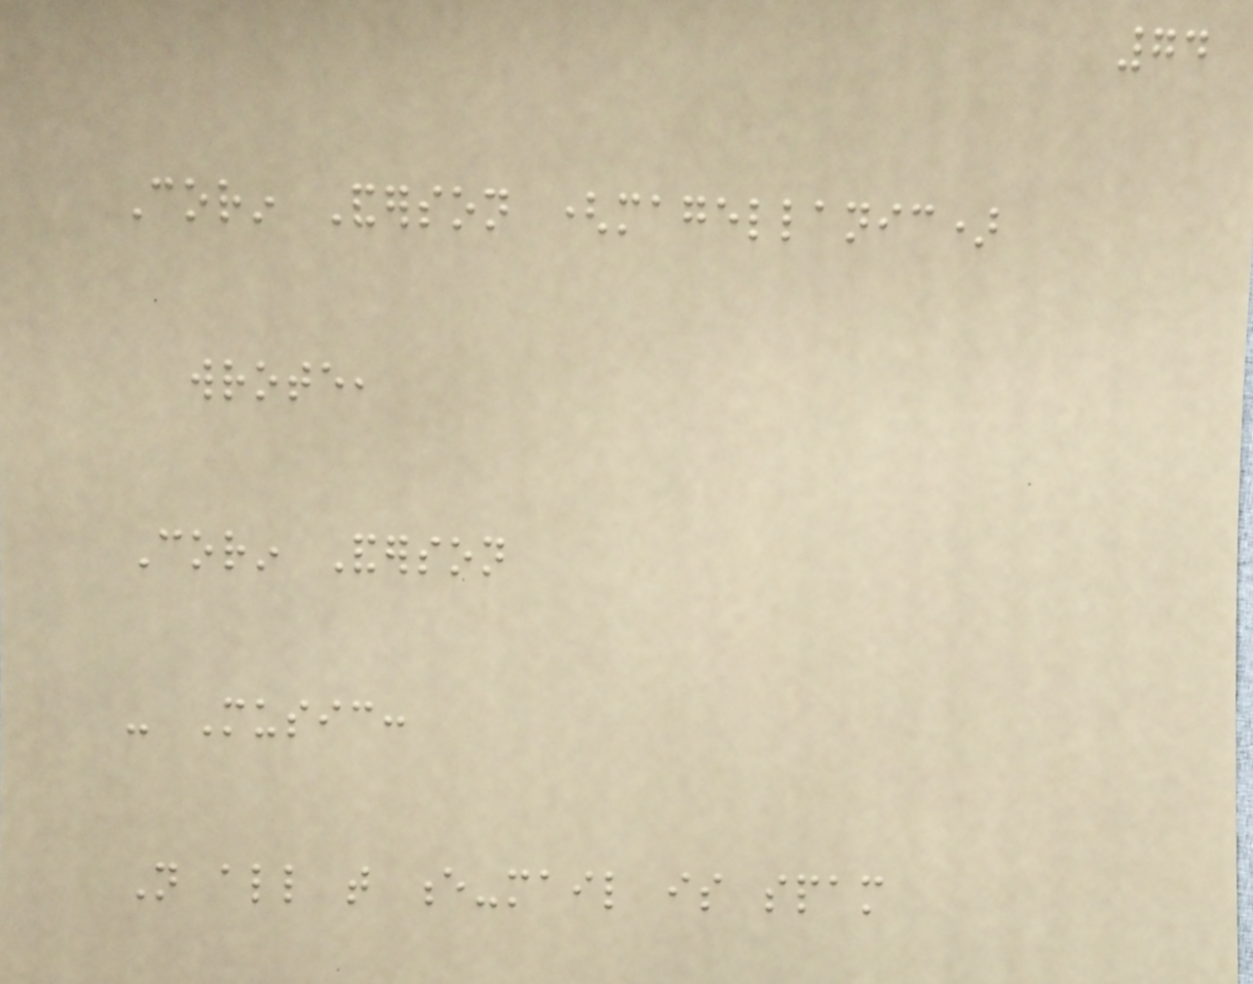74
Corin Anderson (magellanic)
wrote,
Corin Anderson
- Music:
Not all that e-mail is spam
